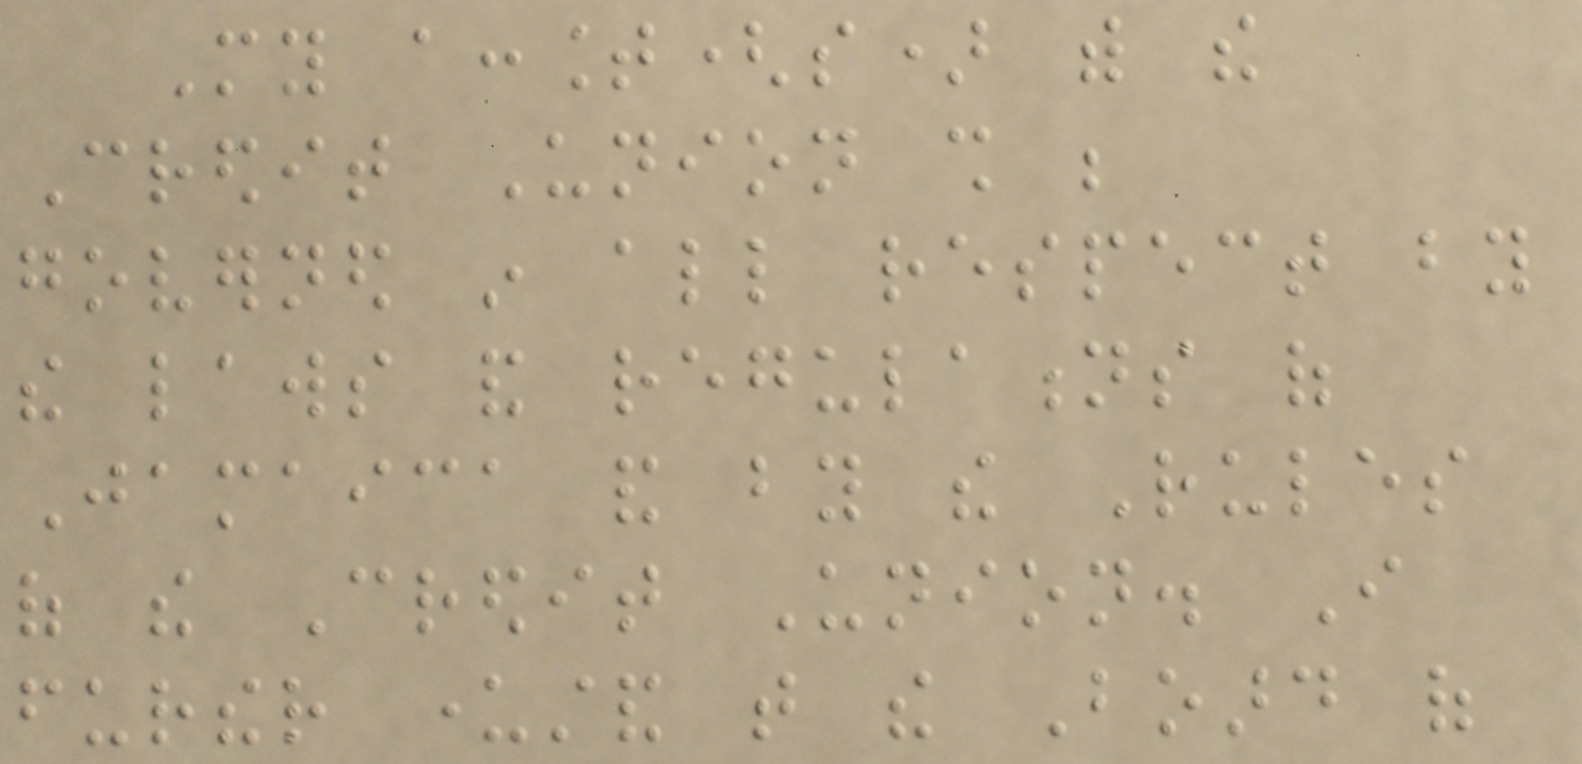My account(s) with the
Credit Union shall be
governed in all respect by
the laws and regulations of
Jamaica and by the Rules
of the Credit Union. I
further understand that the Board of
